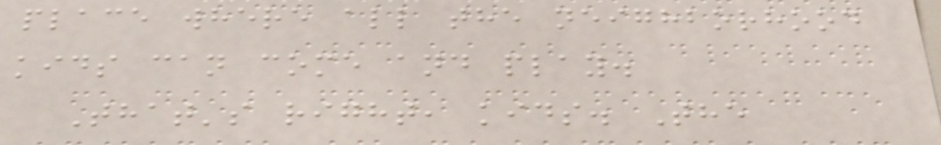place where all the neighborhood
kids can come and play.
That's right, kids. The
